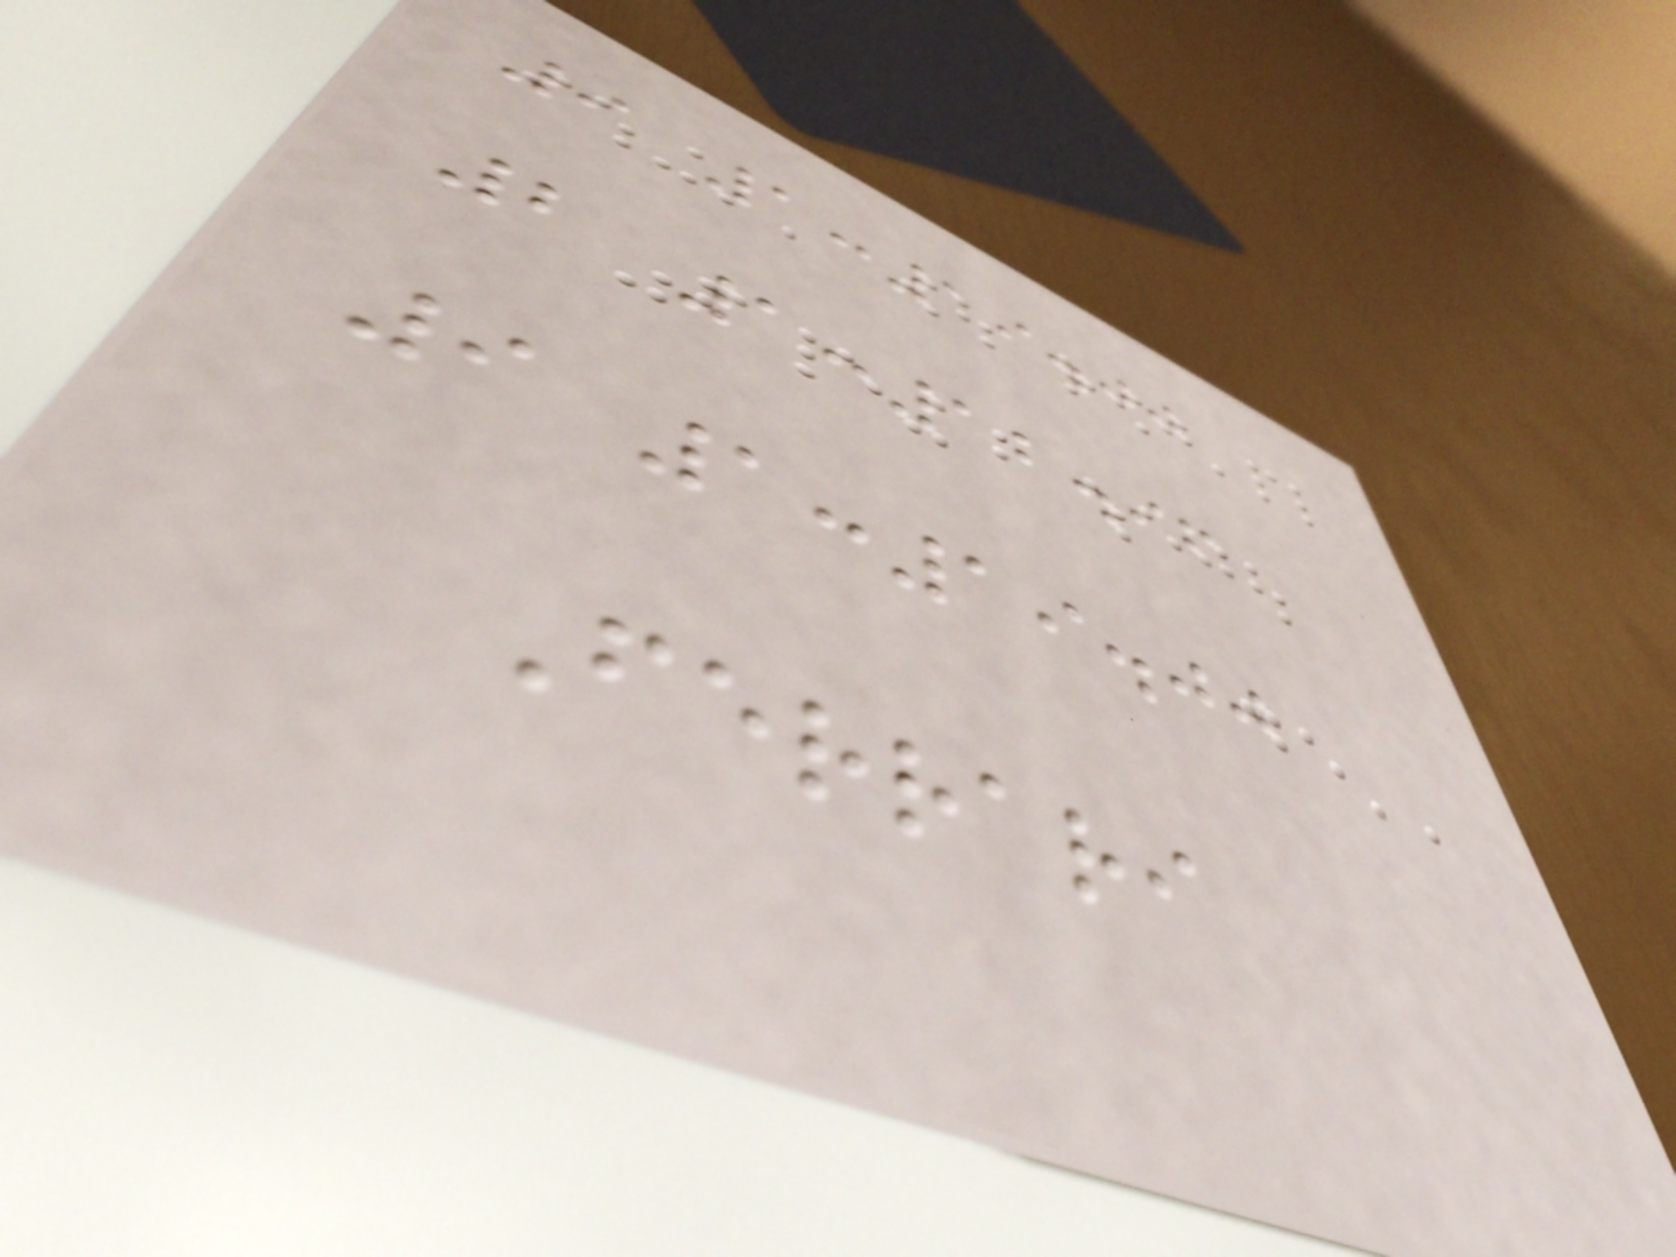9 1:19.00
2 1:12.96
9 1:19.00
Ferrari
